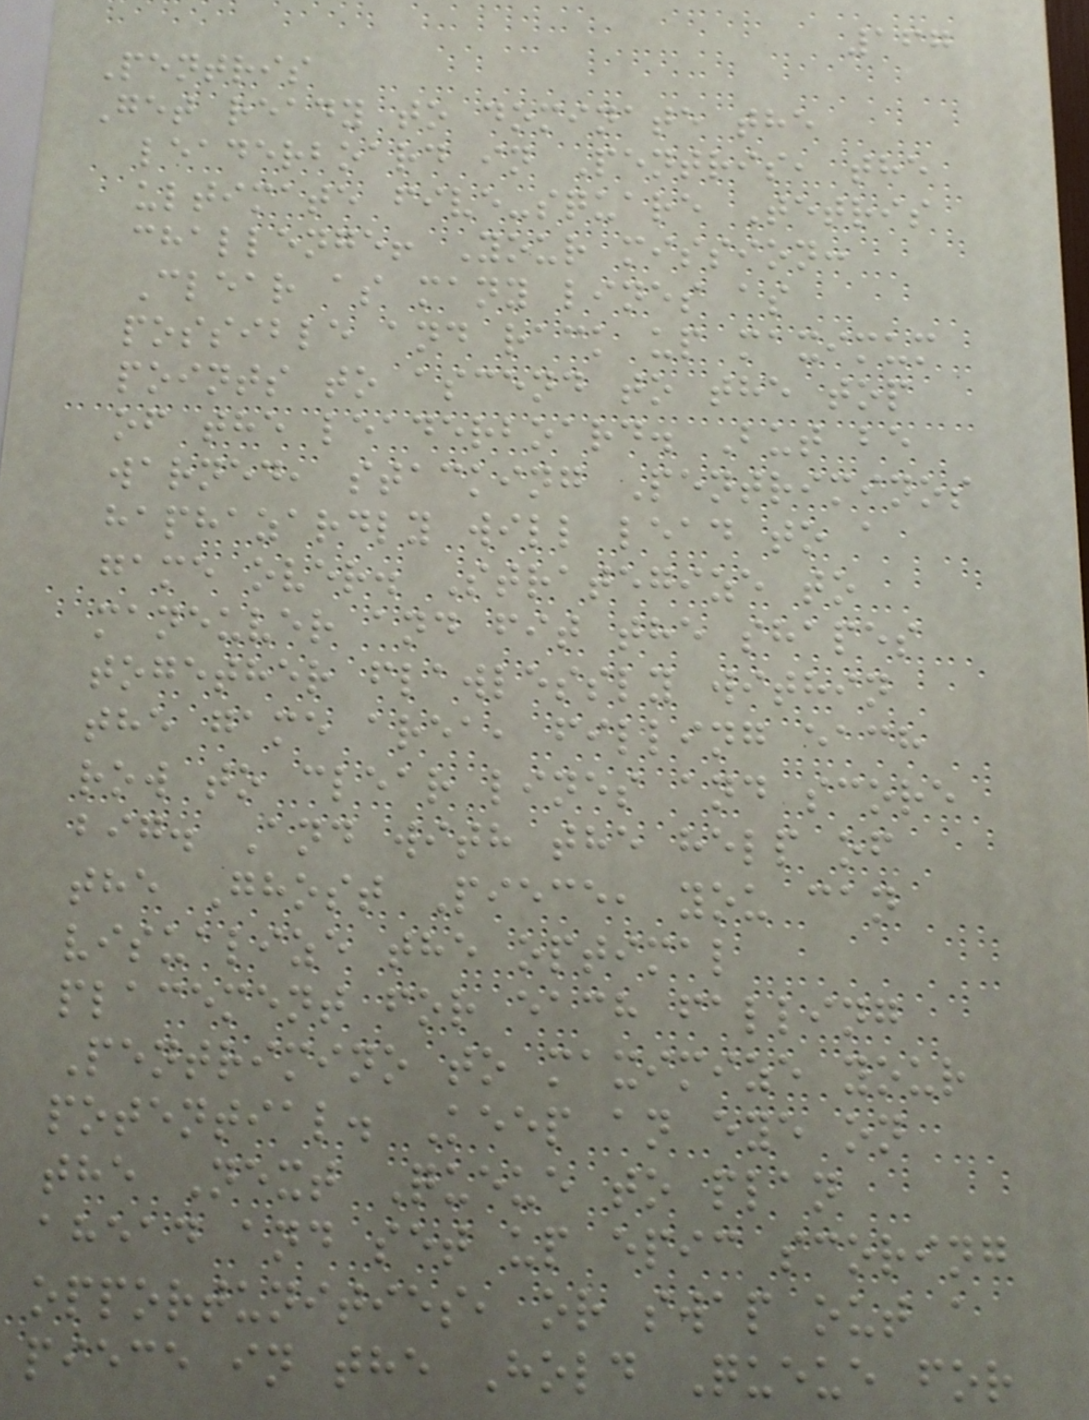167
Pentris
Get ready to dominate the
leaderboard in Pentris, the
ultimate five-square Tetris
challenge! Your mission:
Clear as many lines as
possible and rack up maximum
points to ascend to the top
of the leaderboard. But be
warned, stacking Pentriminos
haphazardly will lead to a
game over. Strategize to
maneuver and fit the shapes
together flawlessly within
the game area, filling each
row to clear lines and score
big. And with the help of
the Ghost Piece, you can
visualize the optimal
placement for each falling
Pentrimino to maximize your
potential. Keep an eye on
the Next Queue to plan
ahead and set up epic scoring
opportunities, or swap out a
piece in the Hold Queue for
